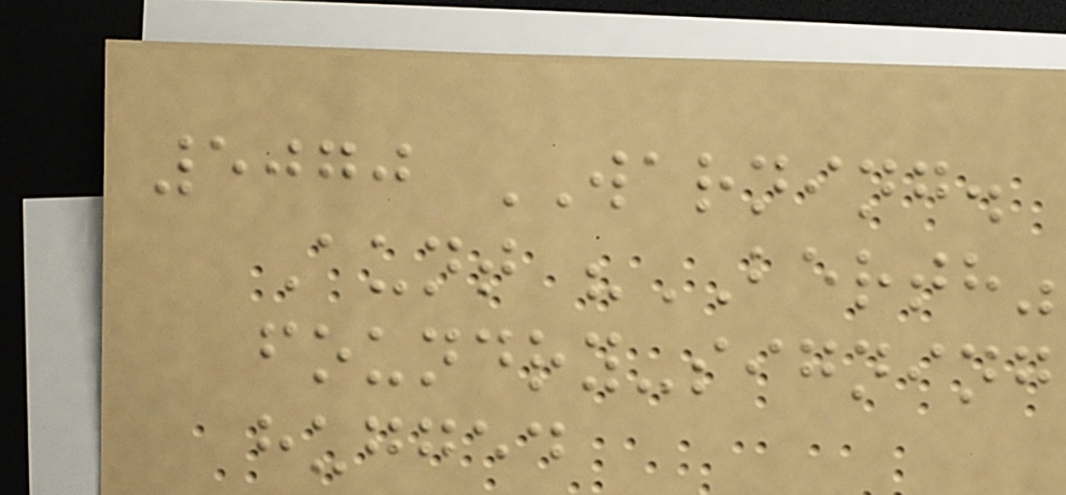5070 WARNING.
Aunt "BERTH"
foundry-signing
hugged
